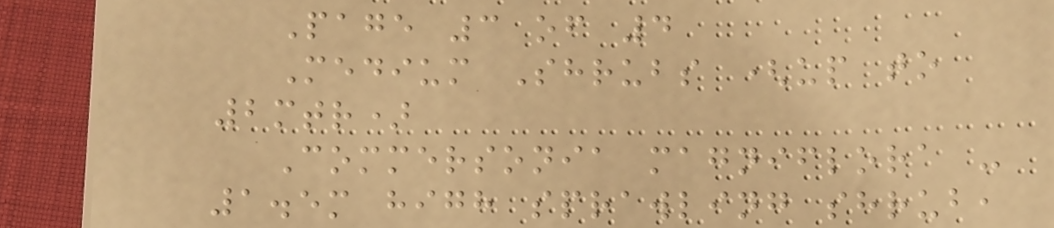Page 3 of 4
Medium Shrubs (up to
2mtr)
Commersonia magniflora -
1.5m high sprawling shrub,
